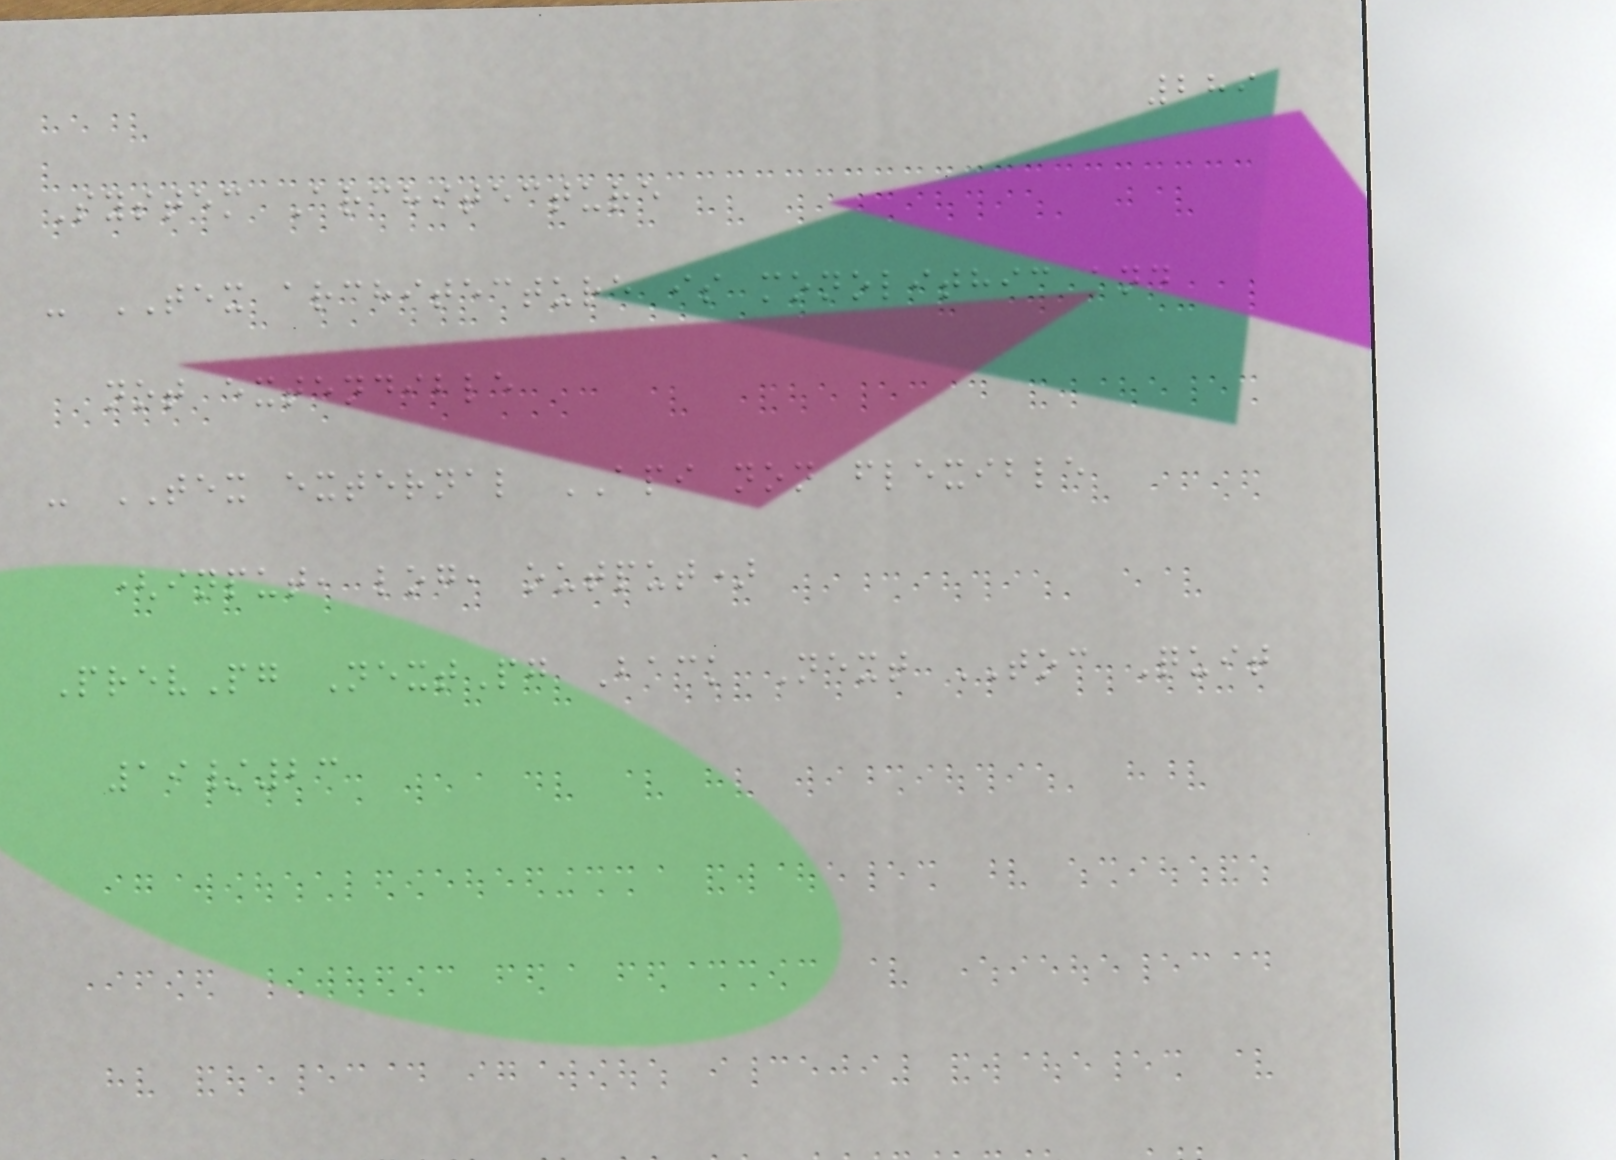289
System Architecture
- TEX architecture is monolithic and
not extendible
- TEX external API non flexible
(input, log, output)
PrevPg NextPg Back Next TOC Quit
19/23
